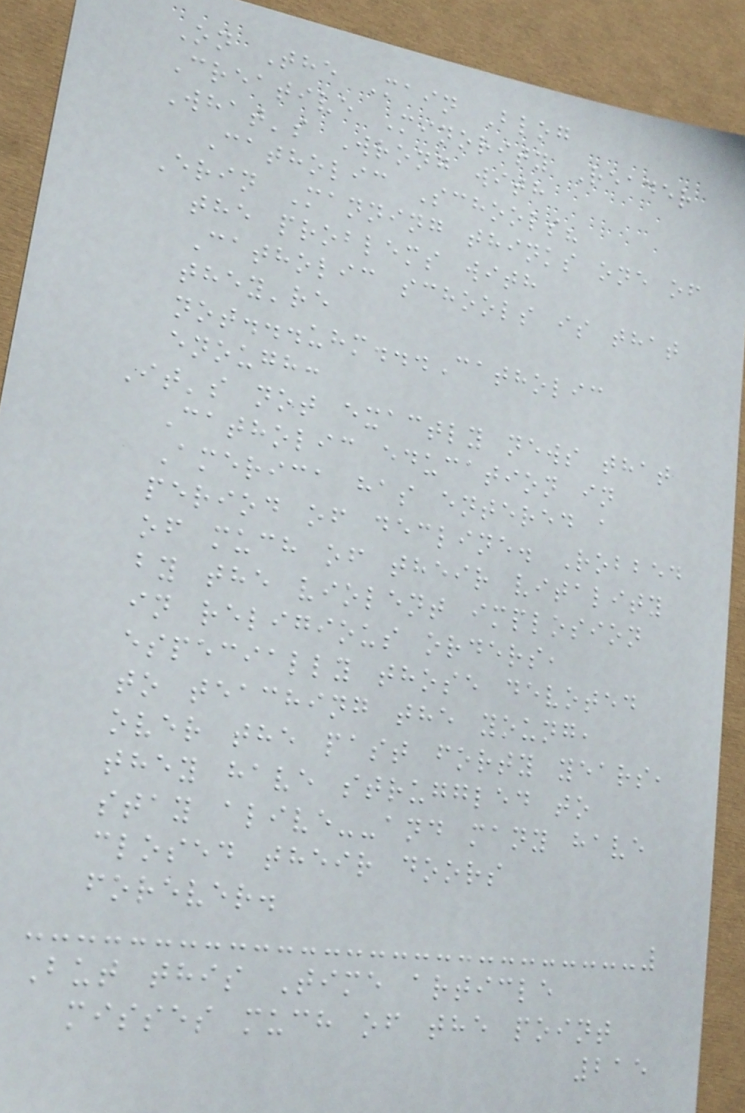On The Main Blog
Creative Minority Reader
What's Wrong with
Catholic Schools?
Erin Manning thinks one of
the problems with
Catholic schools is that
they're
not...uhm...Catholic
enough:
It's not exactly news that
Catholic education in
America has entered a
period of decline. Robbed
of much of their vitality
by the violent implosion
in religious orders,
especially those devoted
to teaching the young,
over the past forty years,
they have struggled to
stay alive--and many have
closed their doors
forever.
But this Time article
misses much of the point
215
